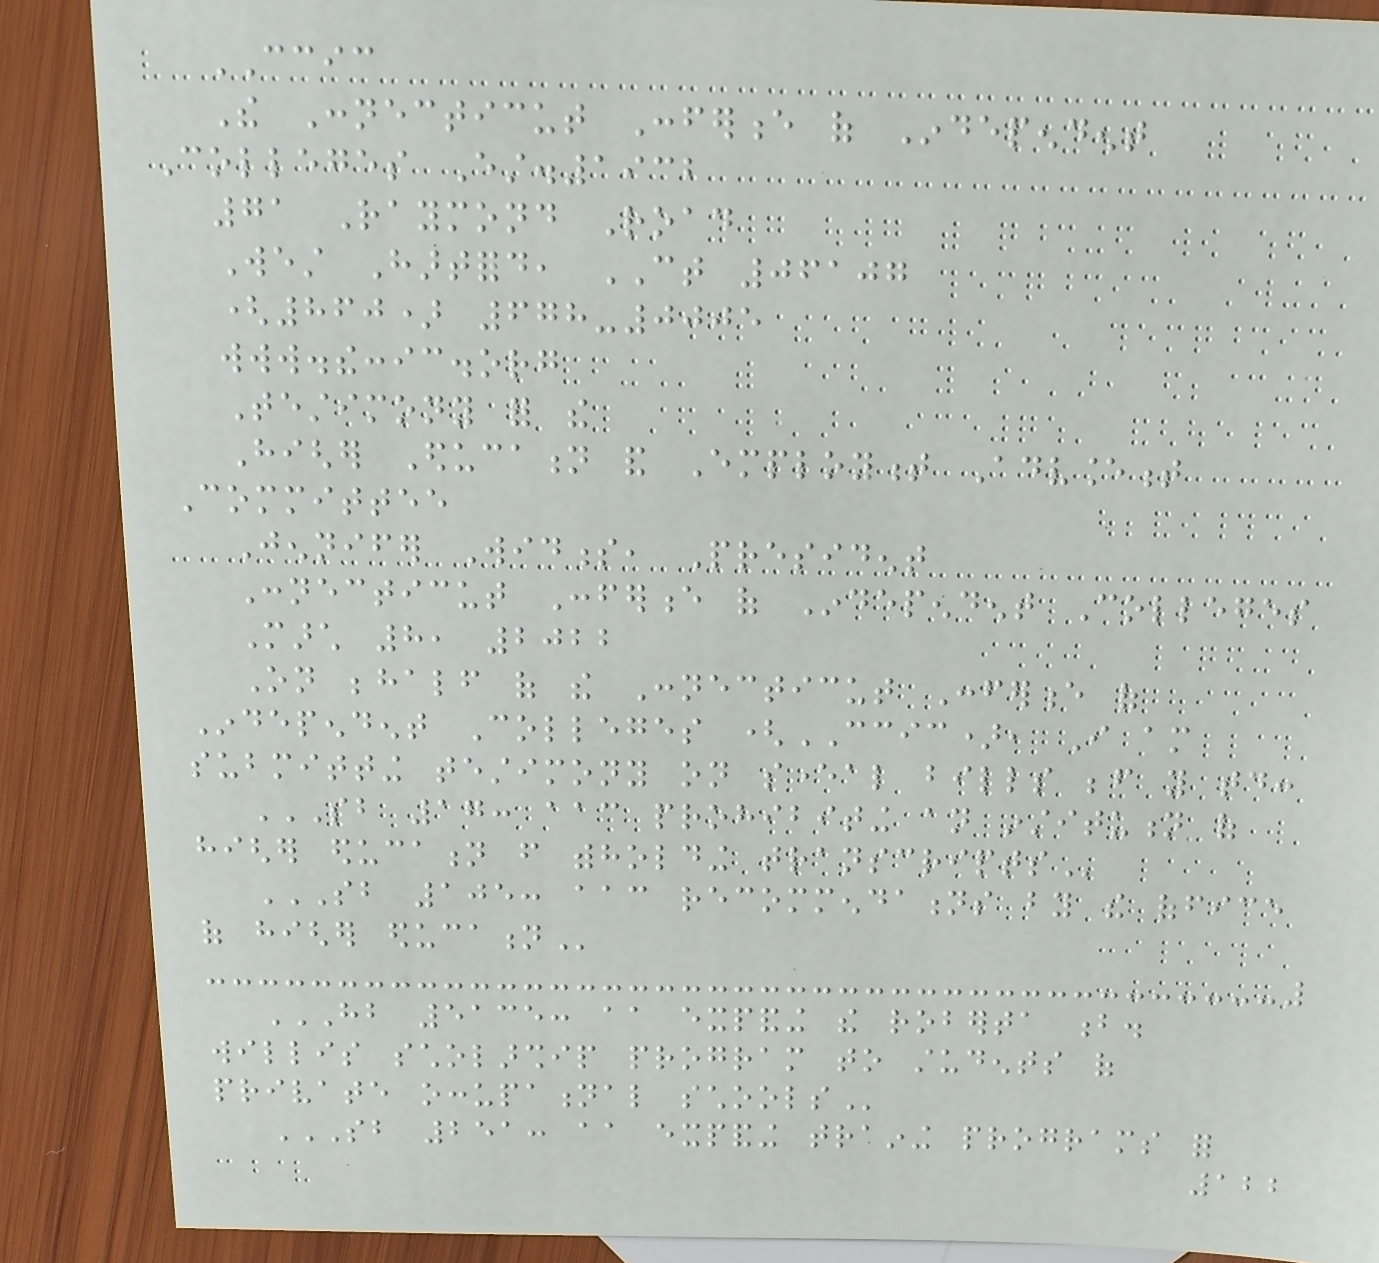CCIC
The Connecticut Conference of Independent
Colleges Est.1932
71 Raymond Road
West Hartford, CT 06107
(860) 678-0005
www.theccic.org
Testimony for the
Higher Education and Employment Advancement
Committee
Jennifer Widness, President
Connecticut Conference of Independent Colleges
March 8, 2022
On behalf of the Connecticut Conference of
Independent Colleges (CCIC), I am
submitting testimony on several bills before you today:
SB 17: AAC PROHIBITING AN INSTITUTION OF
HIGHER EDUCATION FROM WITHHOLDING TRANSCRIPTS
SB 105: AAC RECOMMENDATIONS BY THE OFFICE
OF HIGHER EDUCATION
HB 5135: AA EXPANDING THE ROBERTA B.
WILLIS SCHOLARSHIP PROGRAM TO STUDENTS OF
PRIVATE OCCUPATIONAL SCHOOLS
SB 251: AA EXPANDING TRAINING PROGRAMS FOR
122
